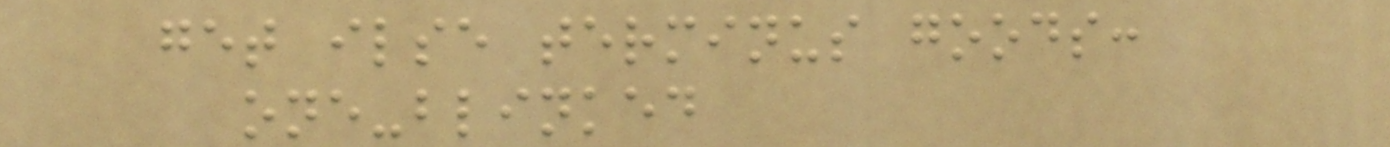get ilse terminus goods:
one-blinked
